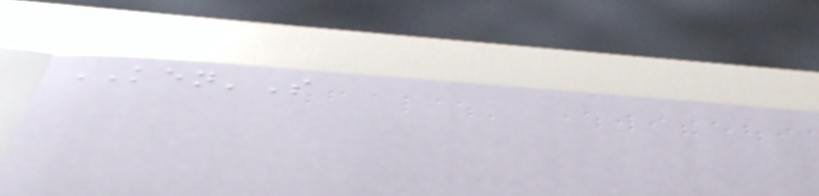KEN'S
